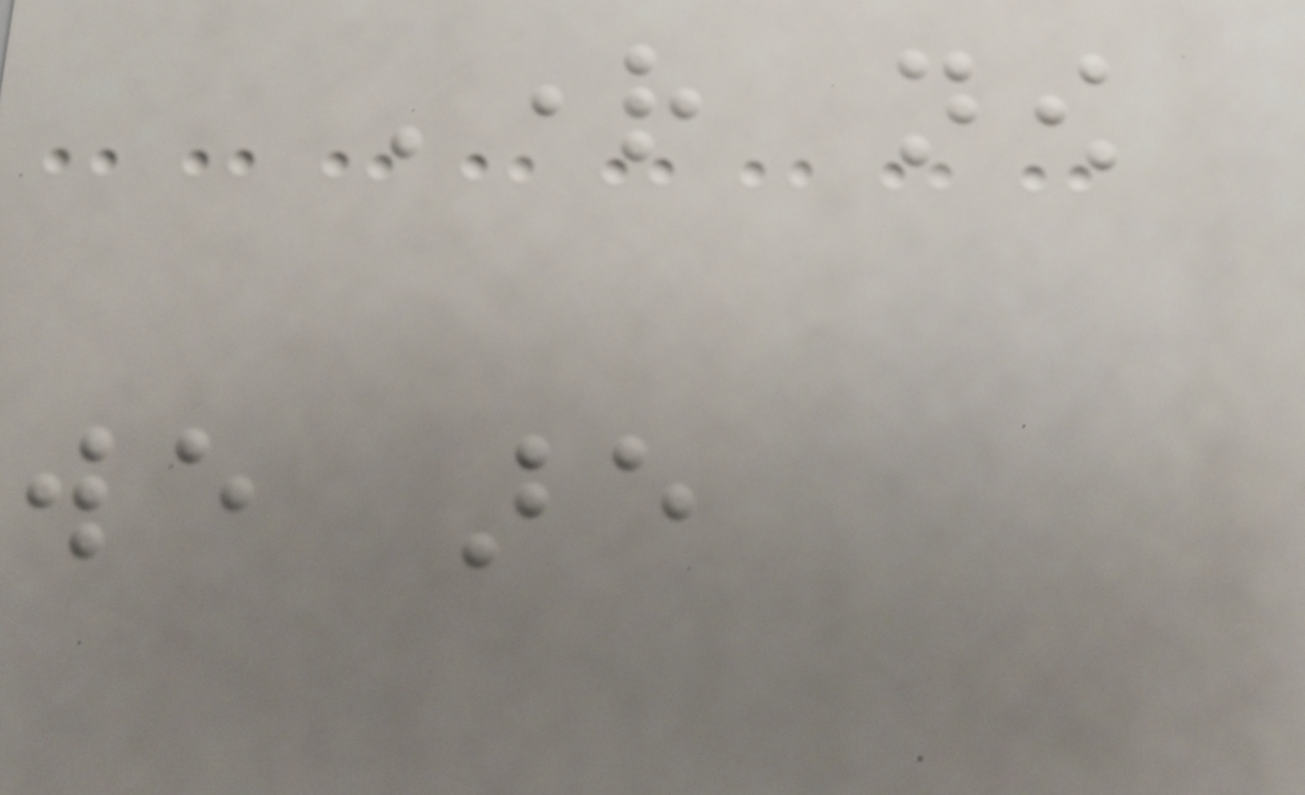Right now
we are
